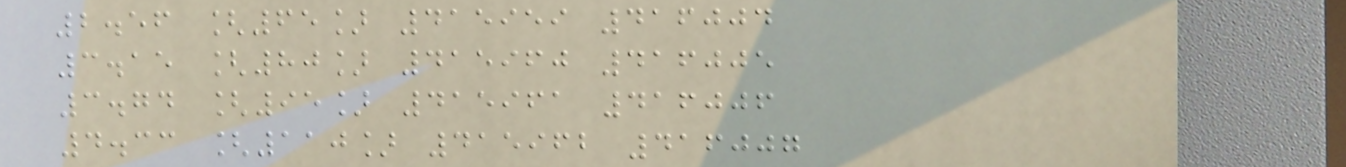2.56 [65] 415959 416004
3.15 [80] 415960 416005
3.74 [95] 415961 416006
4.33 [110] 415962 416007
